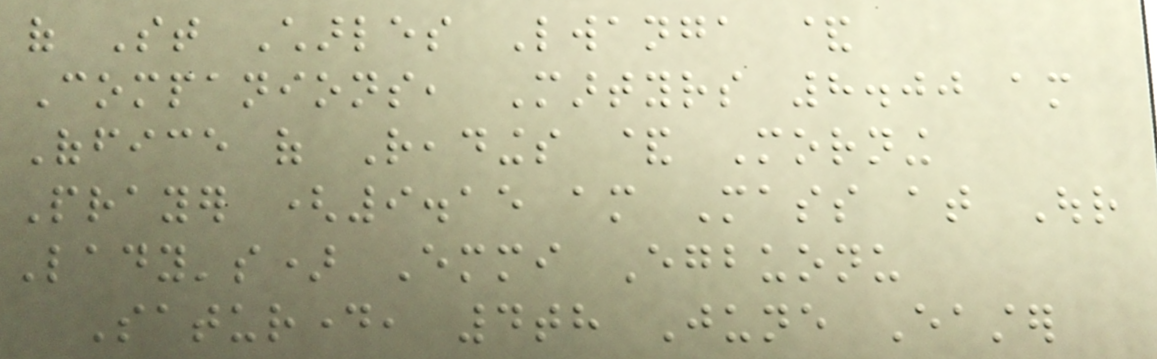of St Charles Lwanga &
Companions, Martyrs 8.00 am
Office of Readings & Morning
Prayer (9.15 am Mass at Our
Lady's) Emmi Egbuonu
Saturday, 4th June Easter
